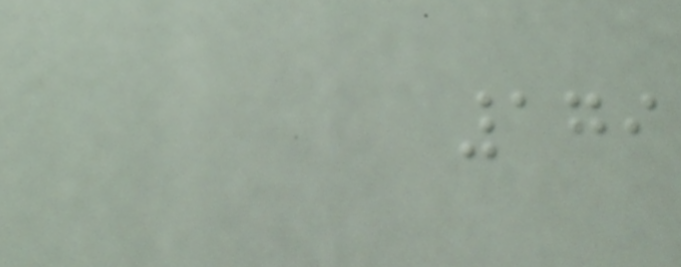179
